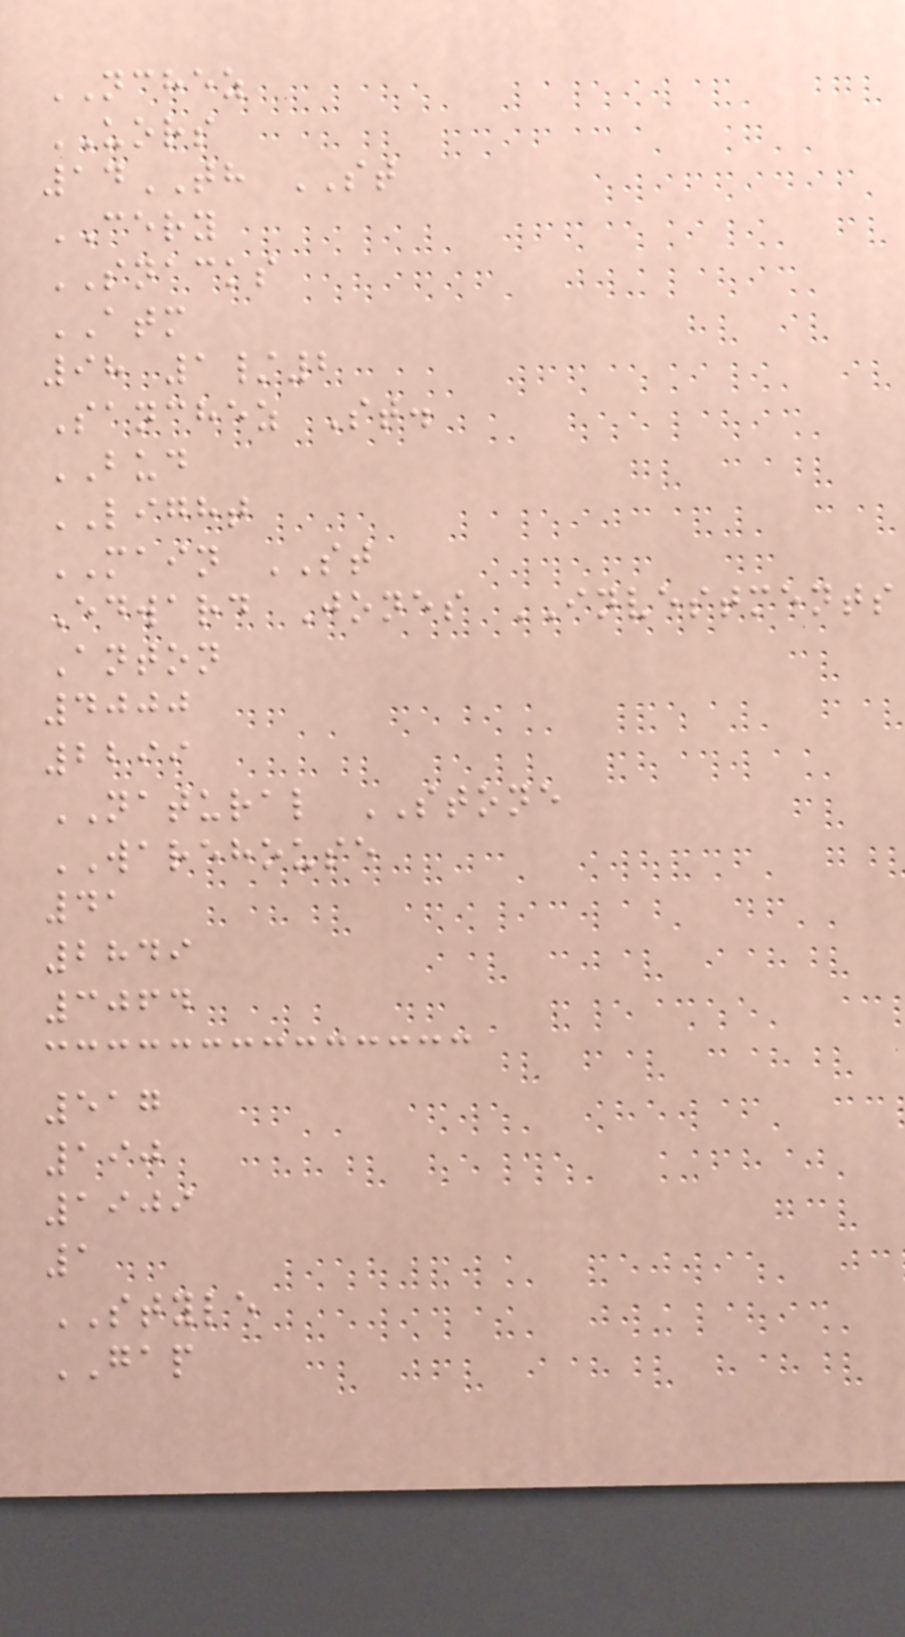NCHEZ
UORS
14TH ST
CERY
SNACKS
ATM
98 1/2
Sanchez St.
BUD
LIGHT
MAIN ST
Edward Jones INVESTMENTS
Anton
4000
2299
NATURAL STONE
WAREHOUSE
41
2849
3064
517
190
1909
1
STYLE
GAP
